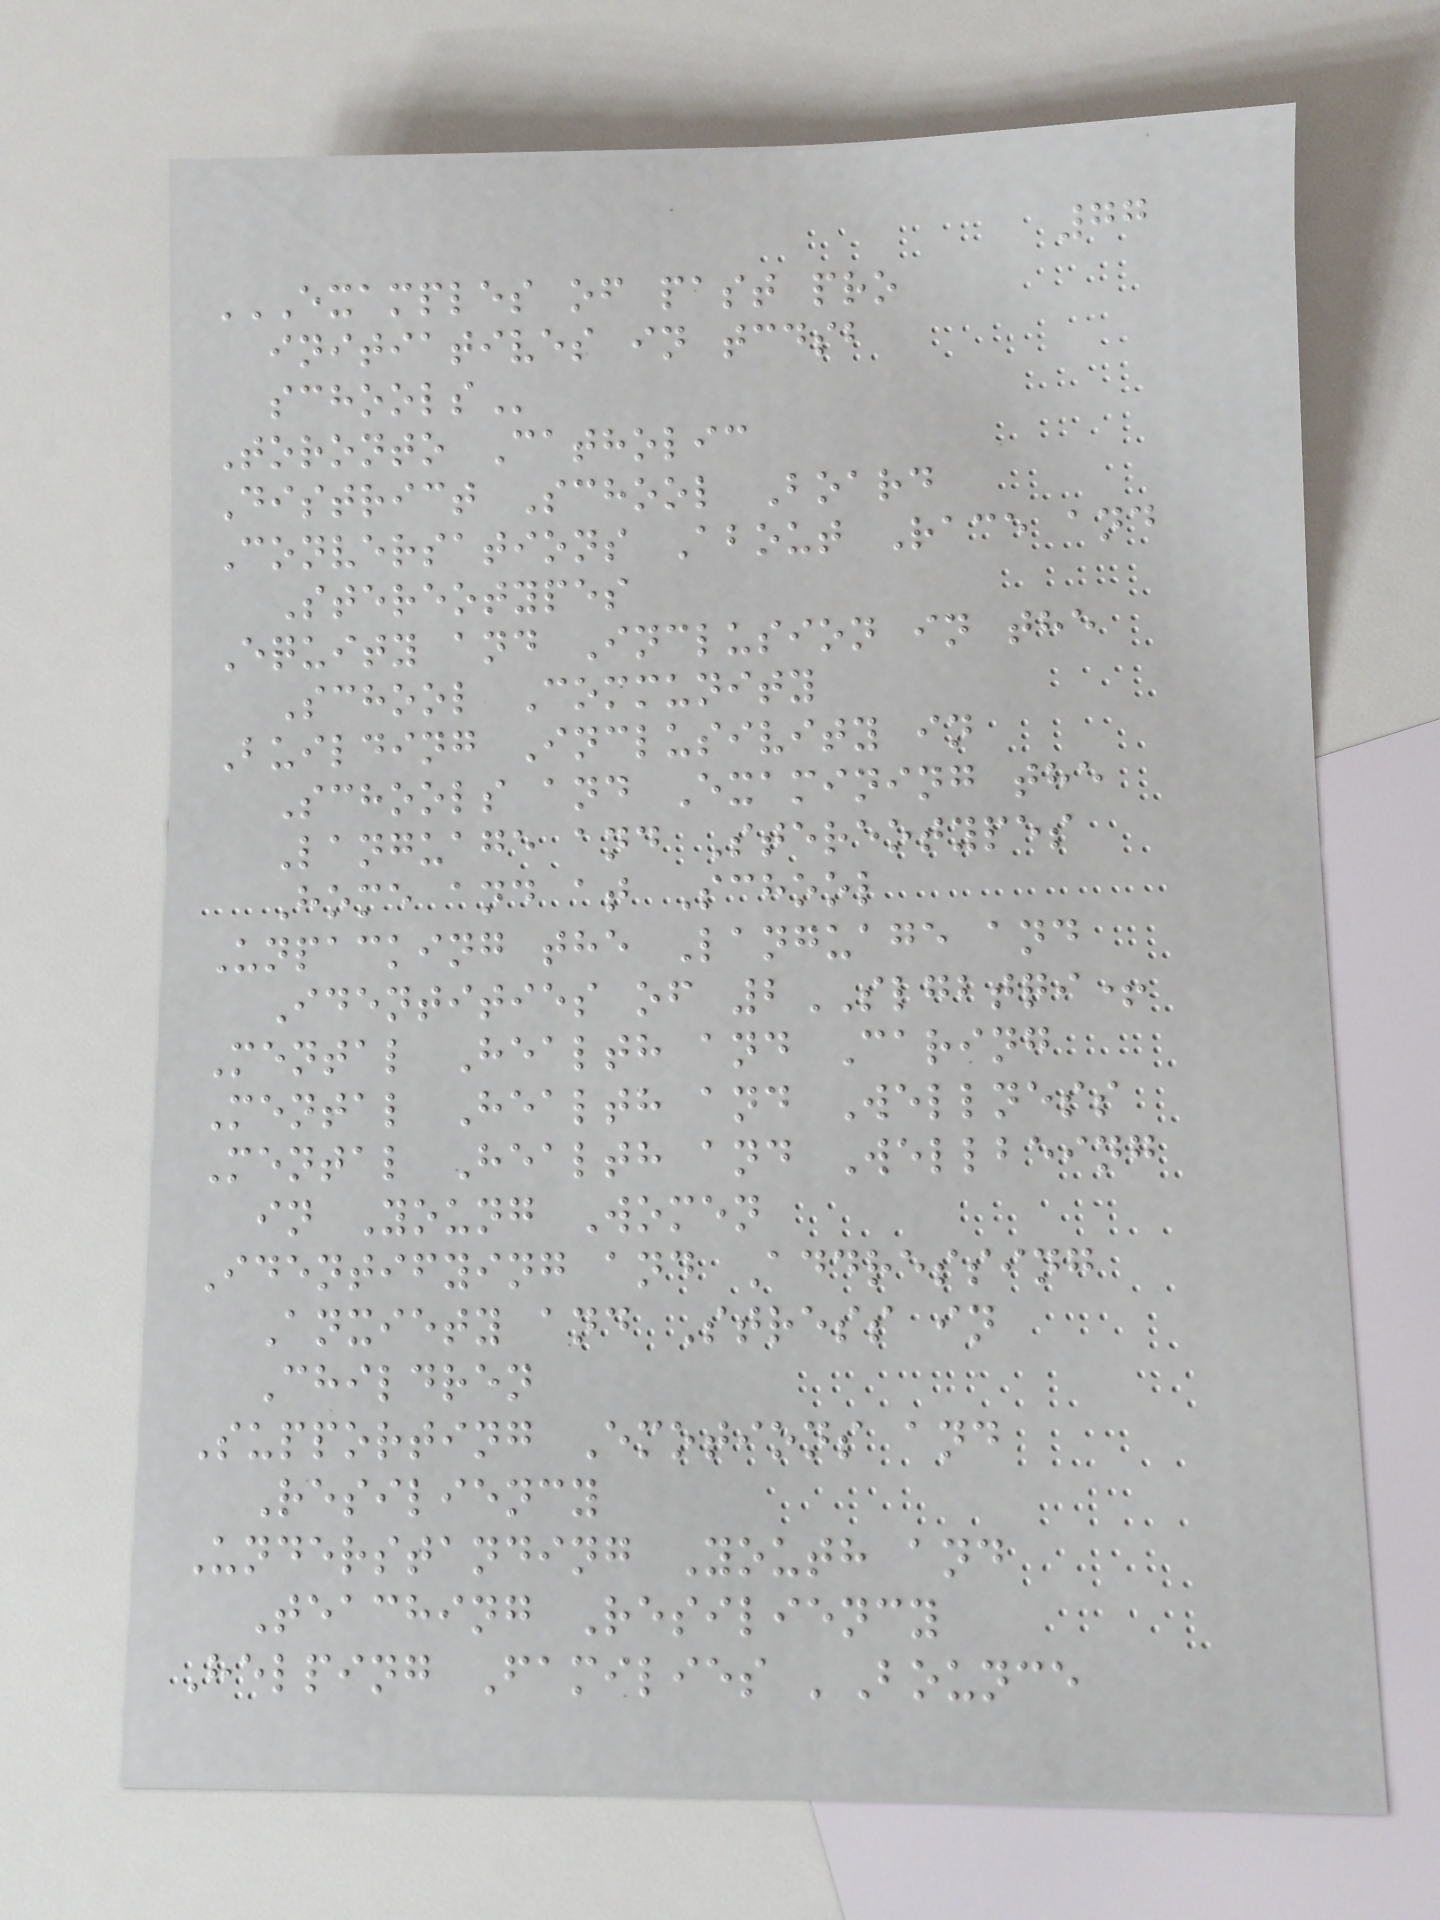77
EXAMPLES OF PAST PRO
INITIATIVES IN TCDSB
SCHOOLS
Toronto Catholic
District School Board
Conversations About Race and
Stereotypes
Equity and Inclusion in the
School Community
Building Inclusivity in
Schools and Examining the
Language and Stereotypes
Home and at School
Unpacking the Language and
Identities of 2SLGBTQI+
Mental Health and Caring
Mental Health and Wellness
Mental Health and Wellbeing
in Young Women
Identifying and Addressing
Anxiety and Stress in
Children
Supporting Emotions and
Resiliency
Understanding Youth and
Teaching Resiliency
Helping Families 'Bounce
